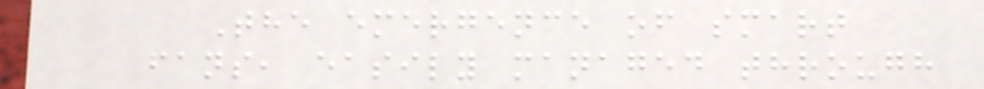The emergence of smart
fans, easily managed through
